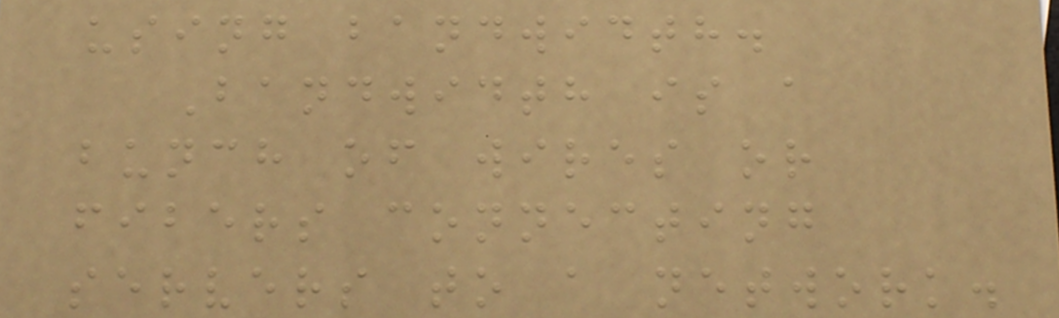using bandwidth.
Bandwidth is a
bunch of wires or
fibers connecting
servers to a network.
